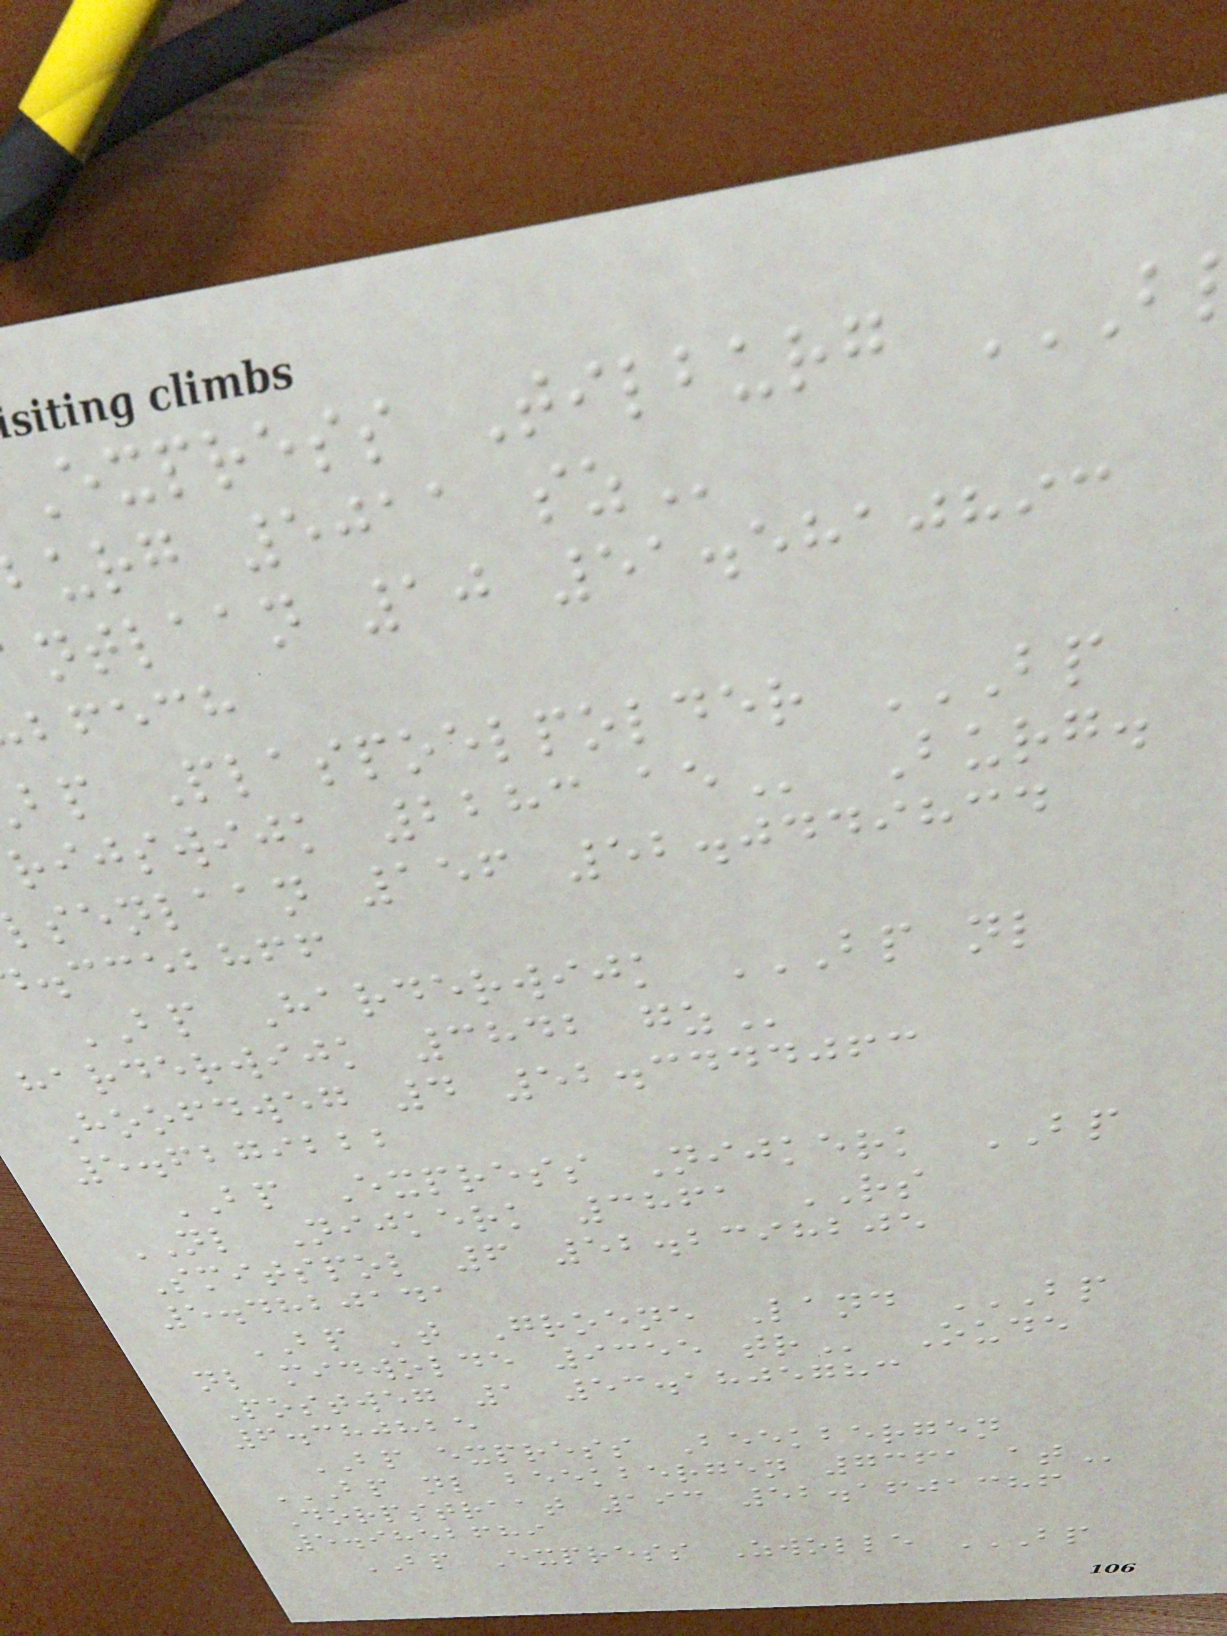Express Tilburg
urg 5011
ntlaan 10 51.5810893
bfech
rijswijk 2283
senlaan 156 52.0449834
.ccebhff
BP Harderwijk BP NL
harderwijk 3842
Hoofdweg 4 52.3444063
5.6279222
BP Express Nijkerk BP
NL Nijkerk 3861 RS
Smitspol 6 52.2398205
5.4820141
BP 't Groene Land BP
nl midwolde 9355
Postweg 1 53.1805783
6.380825
BP express Beekbergen
BP NL BEEKBERGEN 7361 AT
Dorpstraat 193 52.1601386
5.9852689
BP Express Zwolle BP
